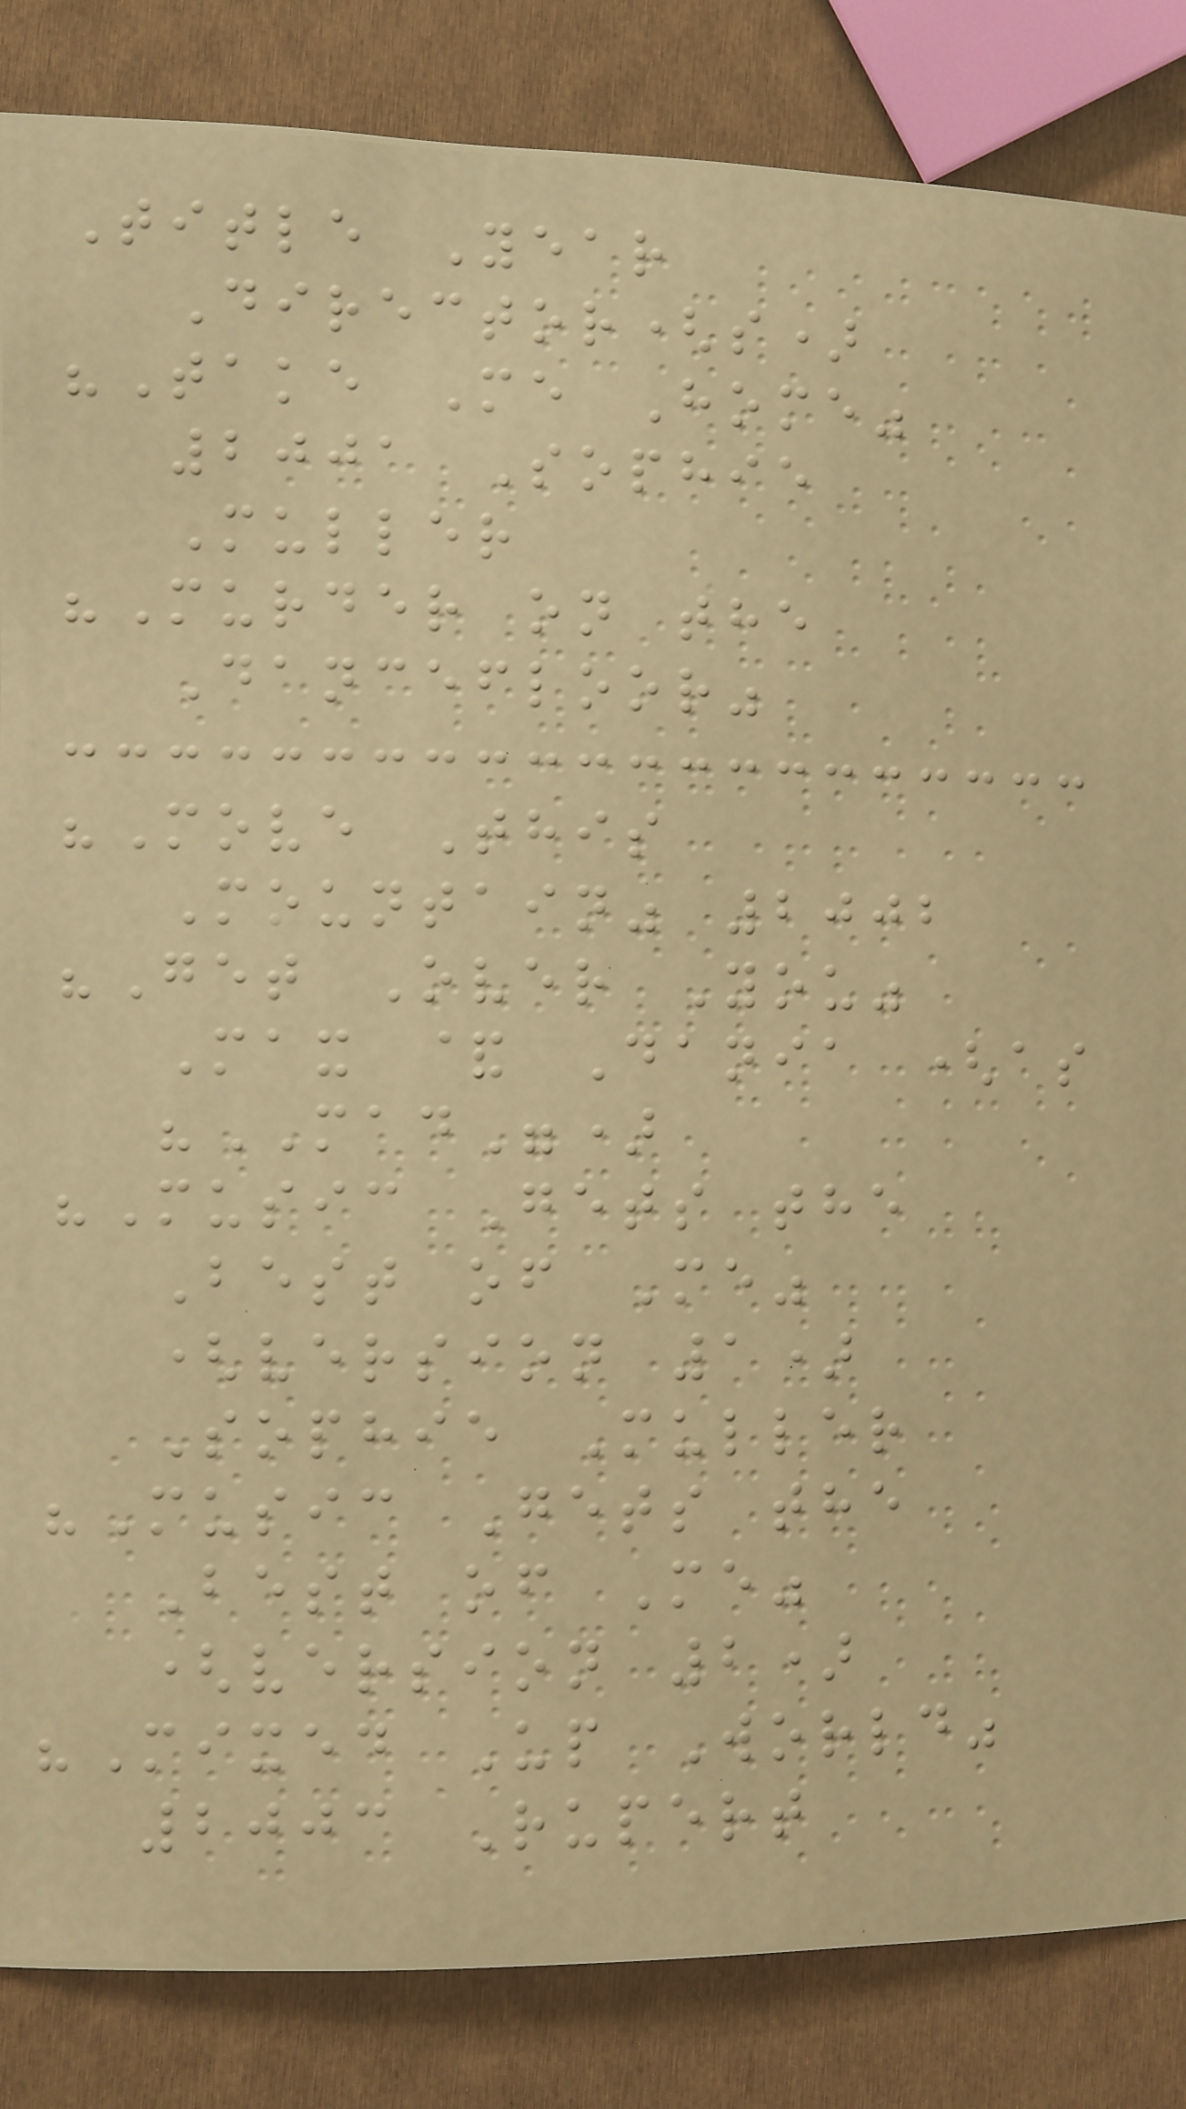Title Year
Director(s)
"Take Me Home"
2001 Sophie
Muller
"Murder on the
Dancefloor"
"Move This
Mountain" 2002
"Get Over You"
Max & Dania (as
"MAD")
"Music Gets the
Best of Me"
(version 1)
Sophie Muller
"Music Gets the
Best of Me"
(version 2)
"Mixed Up World"
2003 Rupert
